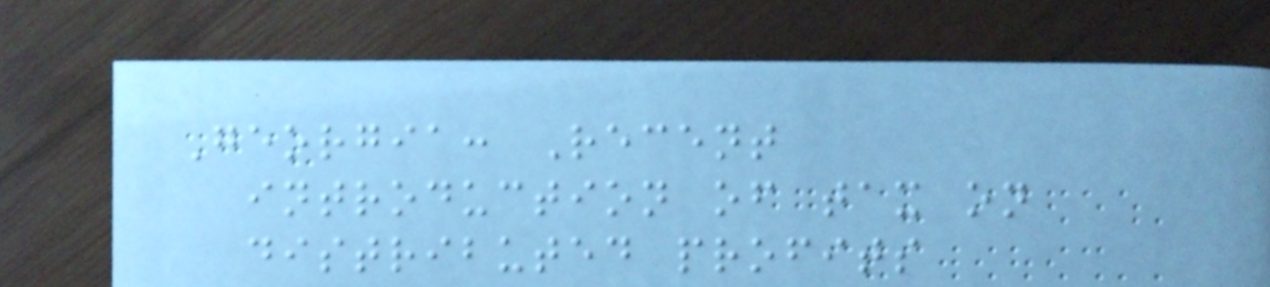Georgia: Recent
introduction of tax on
distributed profits
